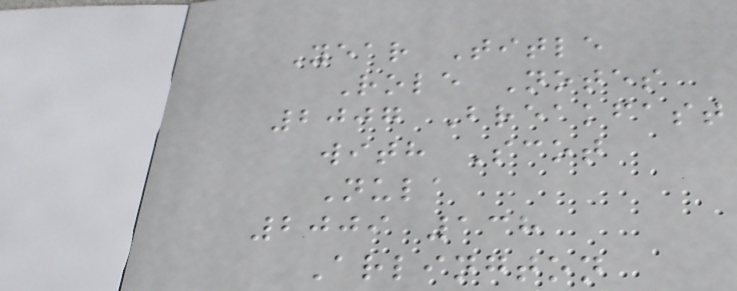Year Title
Role Notes
2007 Breakfast
with Scot
Nula
2009 138
Arlington
